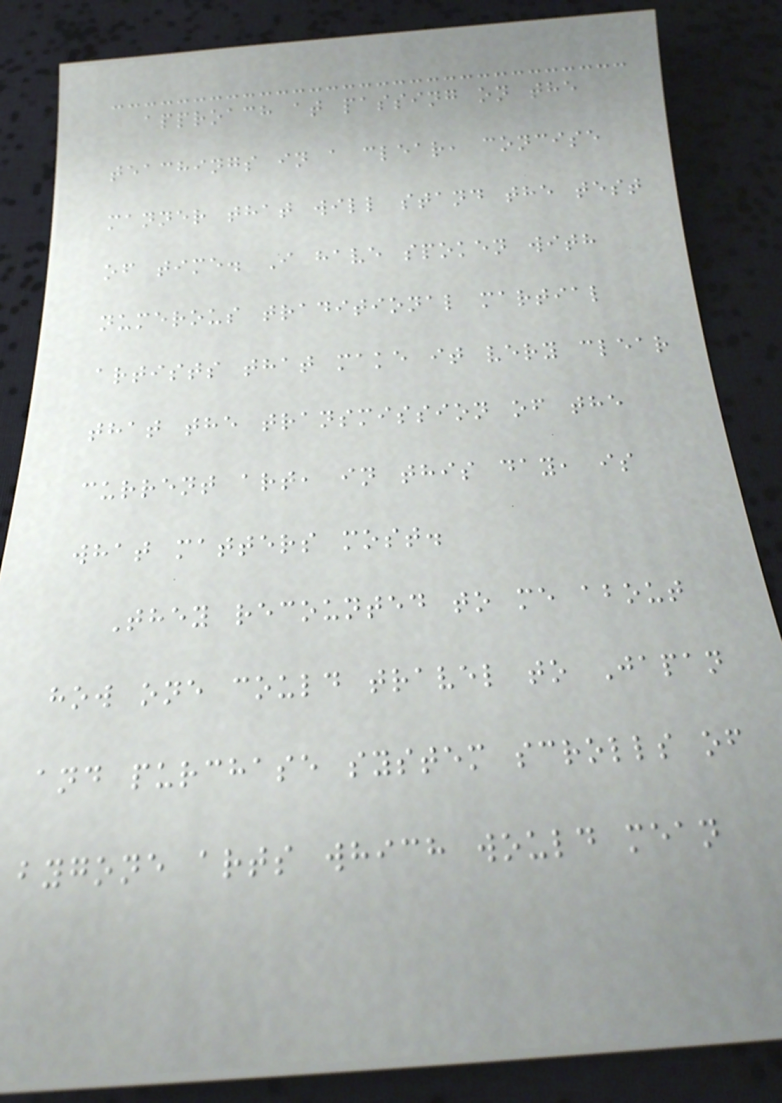approach at passing on the
teachings in a clear, concise
manner that will stand the test
of time. I have spoken with
numerous traditional martial
artists that make it very clear
that the transmission of the
current art, in this day, is
what matters most.
They recounted to me about
how one could travel to Japan
and purchase system scrolls of
bygone arts which would mean
